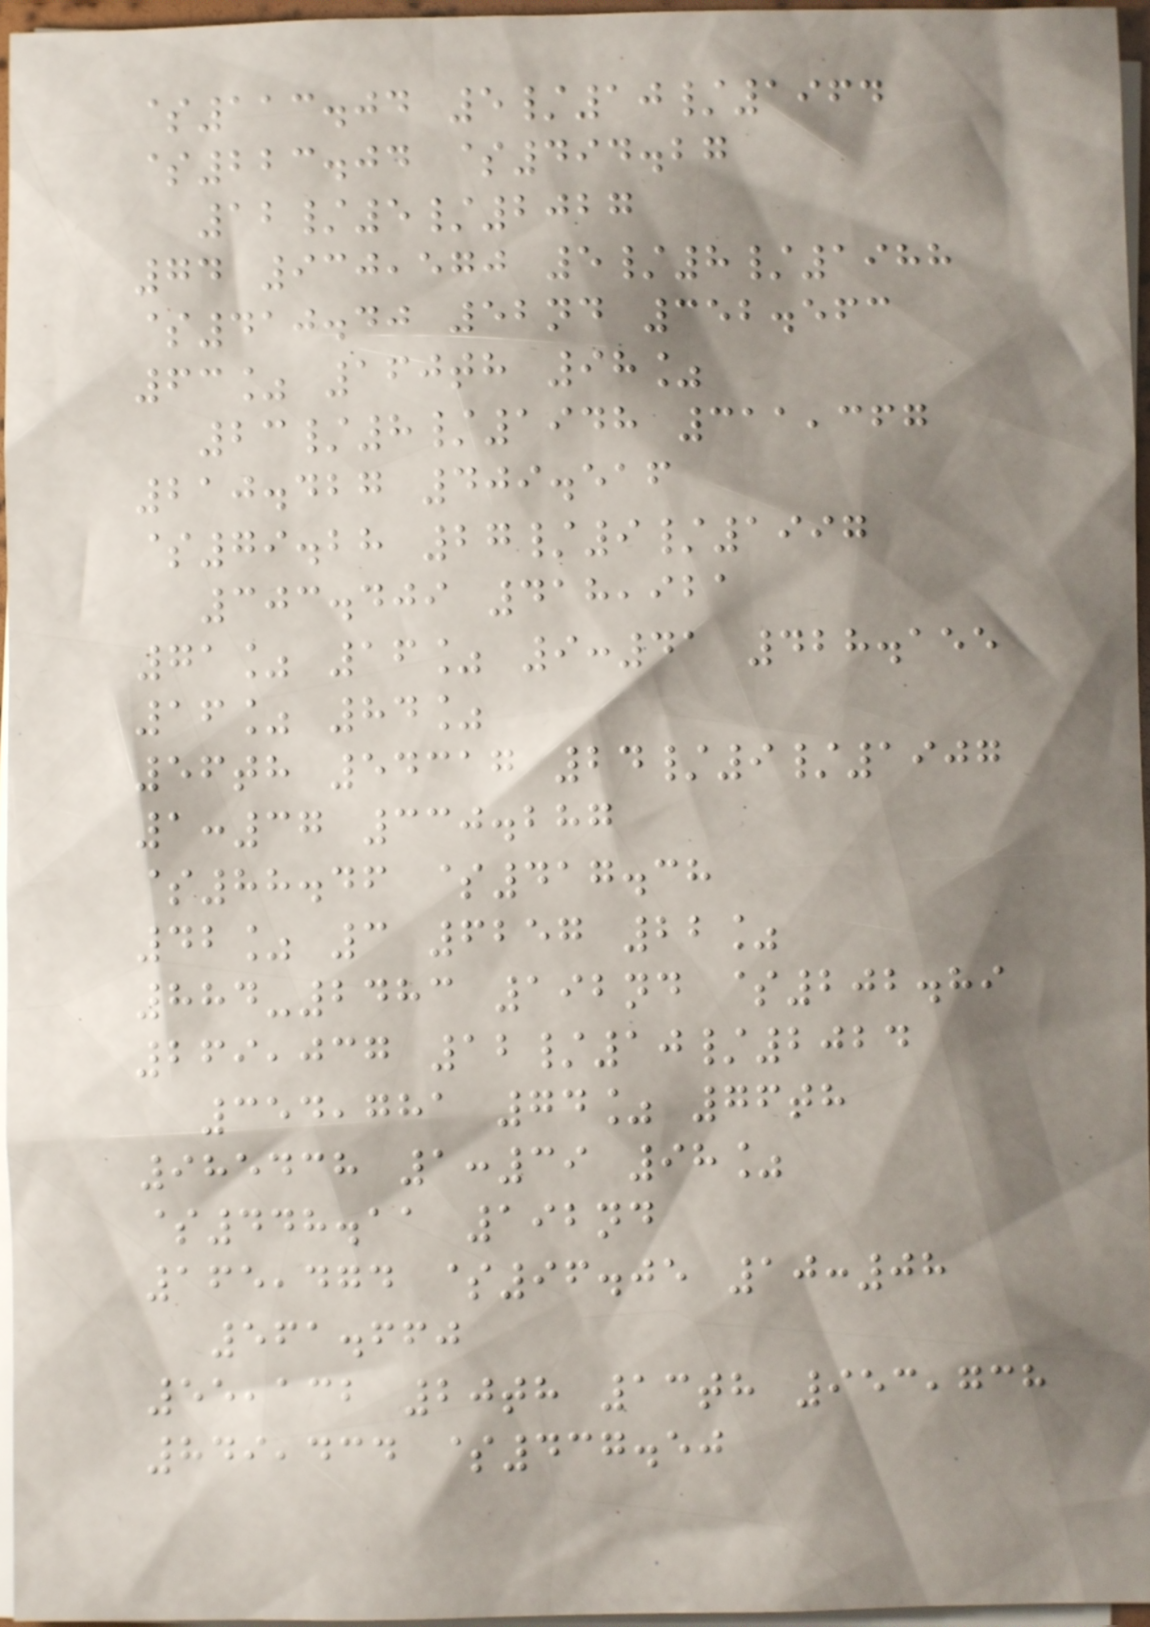$113.04 5/10/1964
$223.04 $494.27
12/5/2027
74 930,570 5/8/1988
$410.40 52nd 352.563
63% 160th 98%
23/8/1948 311,367
210.427 409.516
$79.28 27/9/1997
303.409 418,921
71% 16% 9:41 428.155
16% 84%
56th 54317 24/9/1907
1:37 330.287
$88.46 $417.38
42% 3 6257 22%
884-2483 192nd $202.89
269,037 12/10/2024
354,781 74% 76th
985438 1:39 98%
$448.11 192nd
165,474 $96.05 10:08
561.660
55,132 20th 13th 953,738
849,434 $437.50
